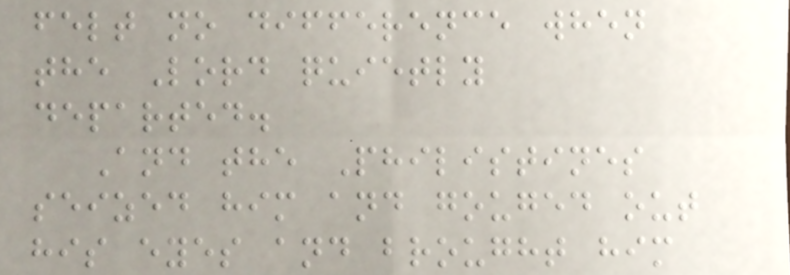felt no difference when
the Lord quietly
departed.
And the Philistines
seized him and gouged out
his eyes and brought him
